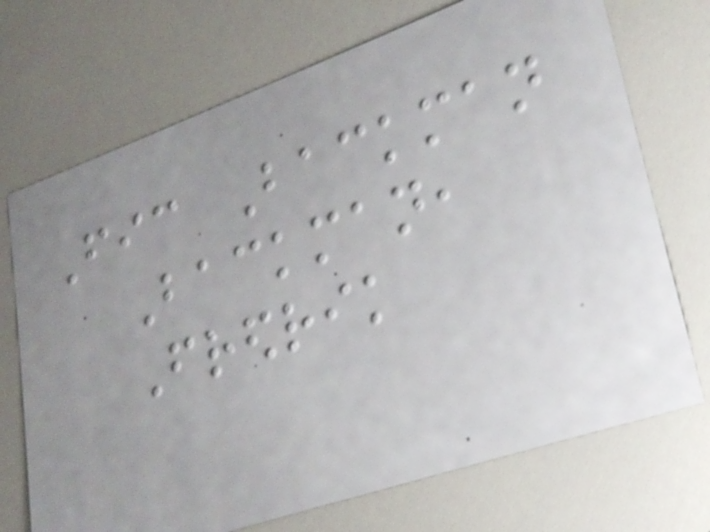Fic Backman
Backman,
Fredrik
